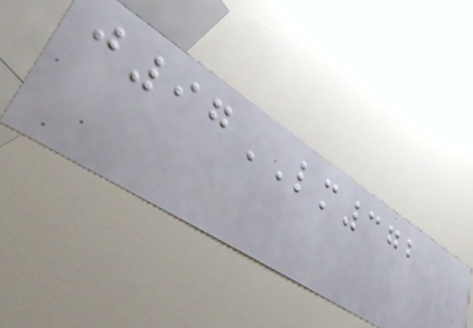j97LM372
